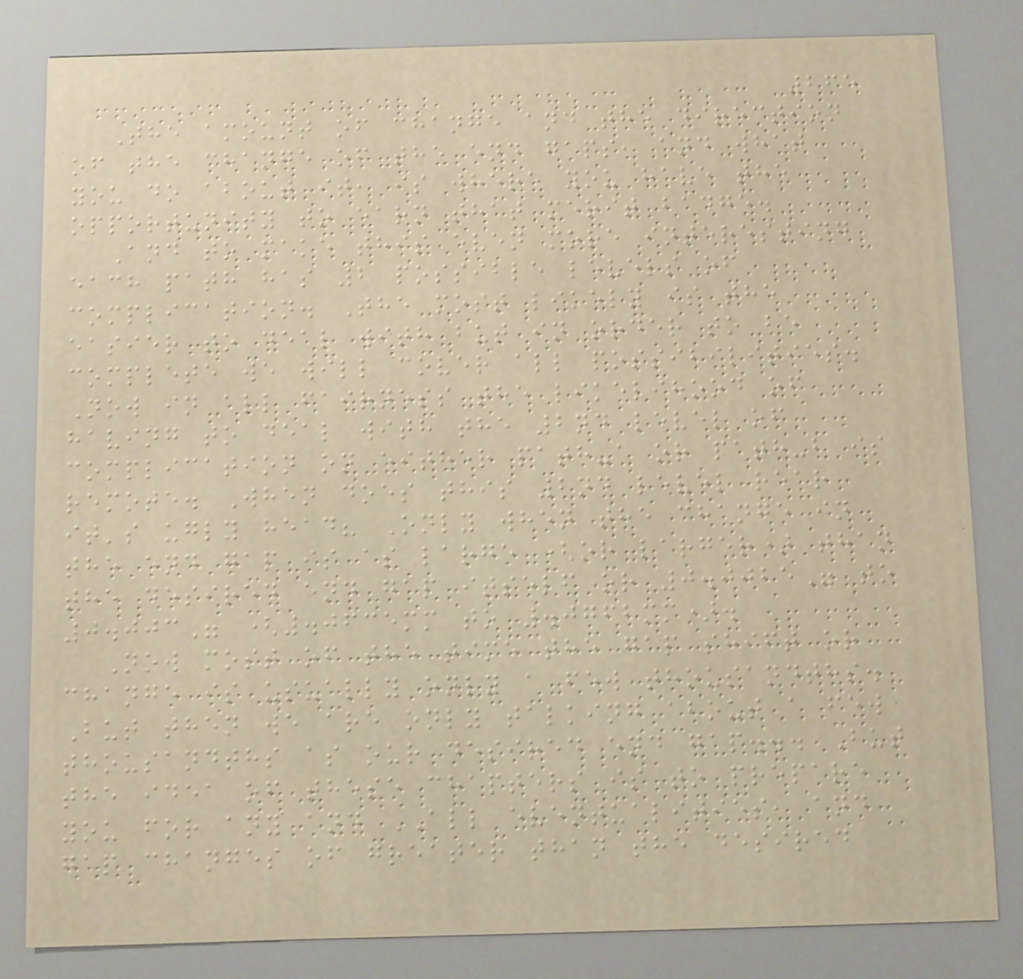265
The amount of change and the direction
of the change of the end gaps, and what
you do about it, is where you have the
opportunity to earn that merit badge.
And to make this even more interesting
each path has 2 possible levels of
complication. The most likely is the
easier to deal with but in order to be
complete we will cover all possibilities.
Now in all fairness the likelihood of
having to deal with the 2nd level of
complication on either path-a or path-b is
remote. When does this 2nd level rear
it's ugly head? Only when the change in
the end gap is as large (or larger) than
the desired end gap itself or 0.0025" to
0.003" (.0635mm to .0762mm).
Now most of the time the gap shift or
change is usually only a few thousandths.
But then we are only talking about a few
thousandths as our desired end gap... But
the idea of these chapters is to prepare
you for any and ALL eventualities, and
gap changes of greater than the desired
